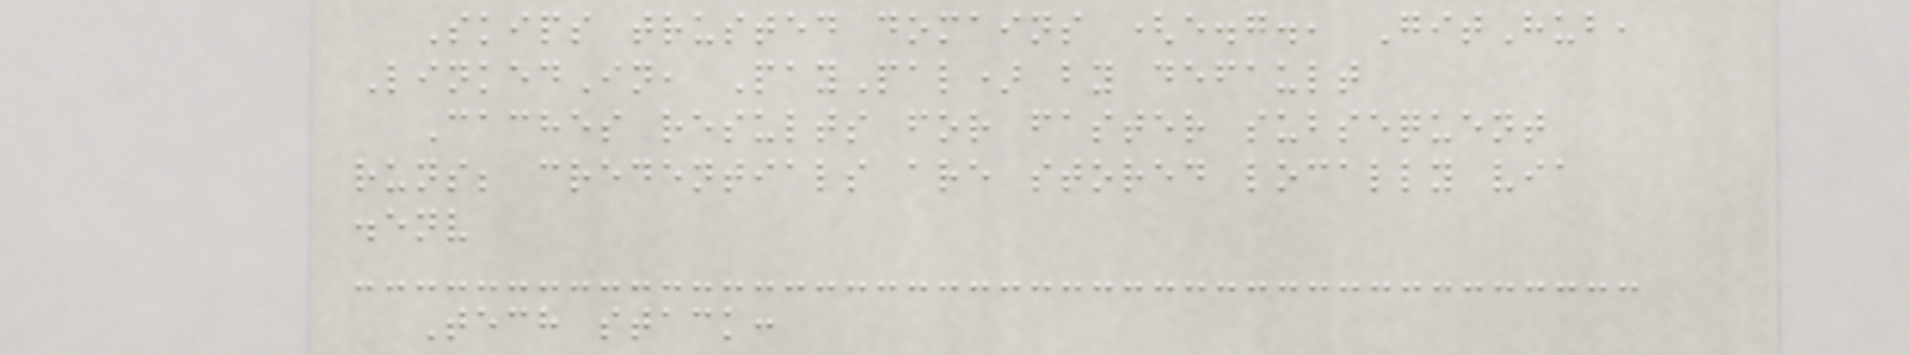Skips trusted domains (e.g., GitHub,
LinkedIn, PayPal) by default
Caches results for faster subsequent
runs; credentials are stored locally via
.env
Tech stack:
